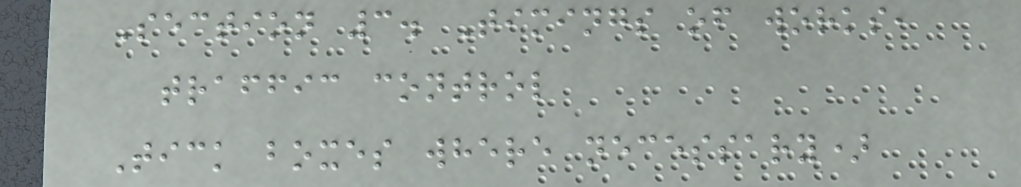Section 3. Timings of works,
traffic control
Tick boxes where necessary)
